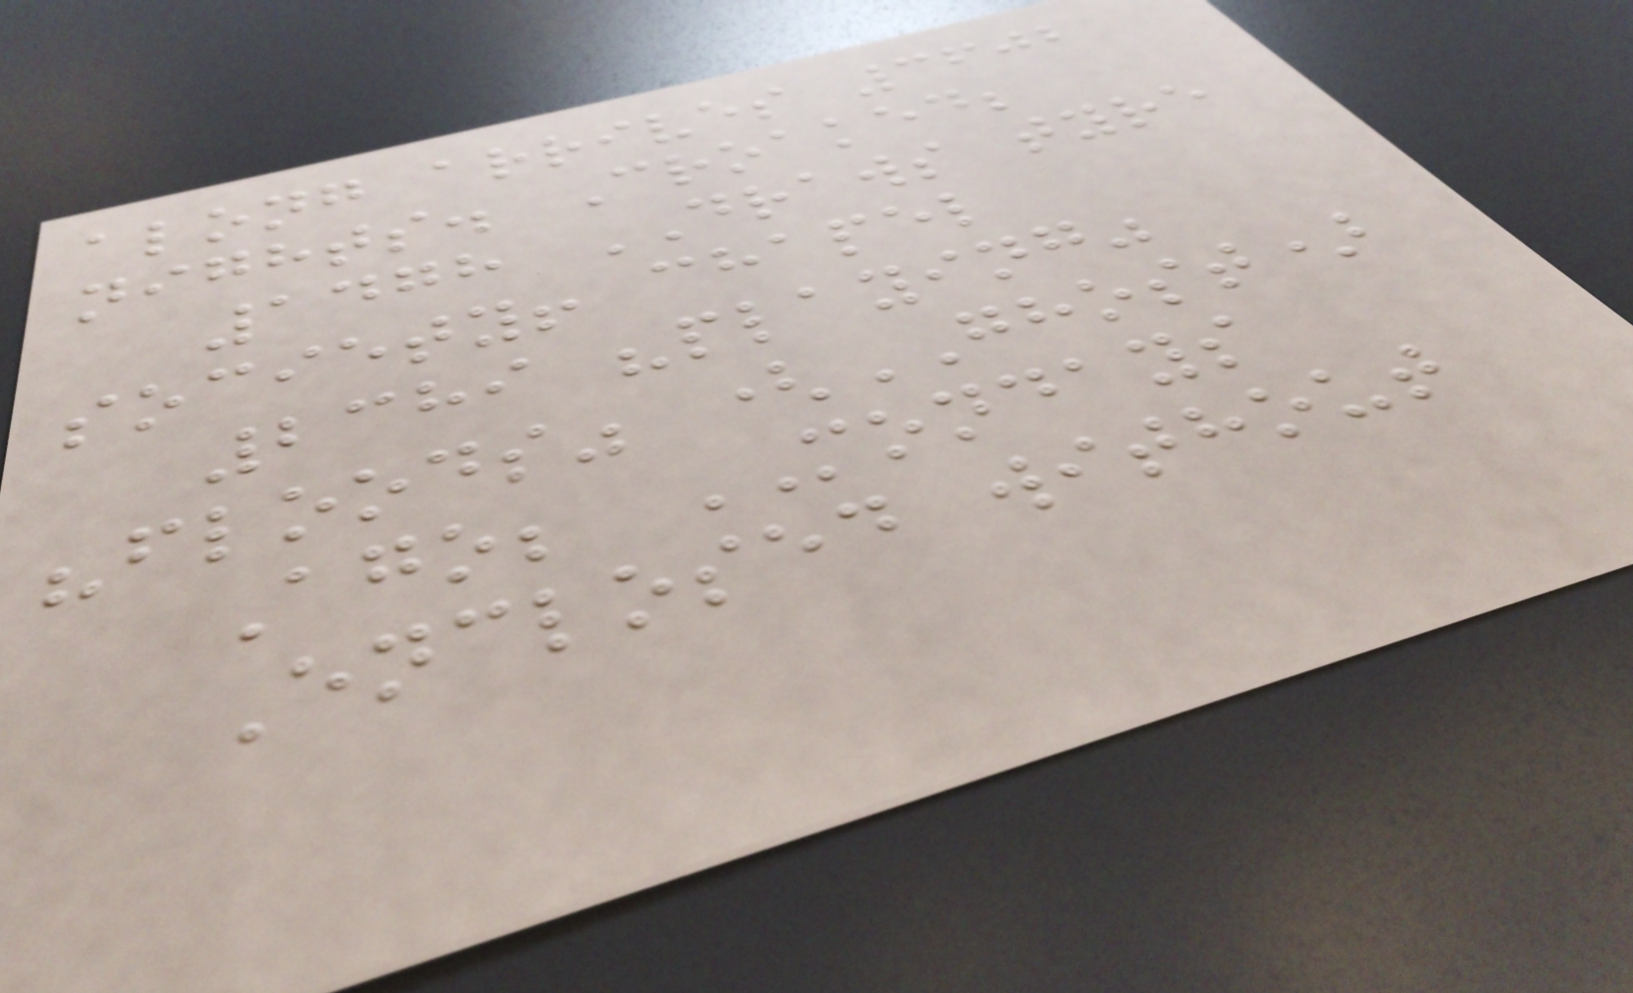along arrives 3602
nights. Croaked;
1478 DRAWS tyre
society! chapel
2389 "playing"
"floods" (GHOST)
Ago; MONDAYS
Enclosed without
